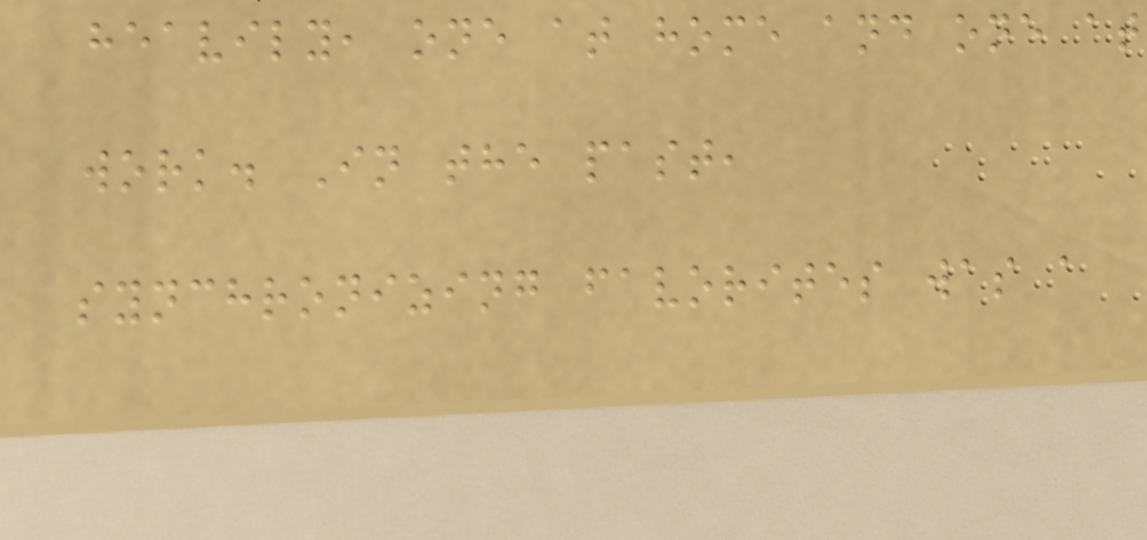heavily, one at home and one at
work. In the past,
synchronizing favorites was a
